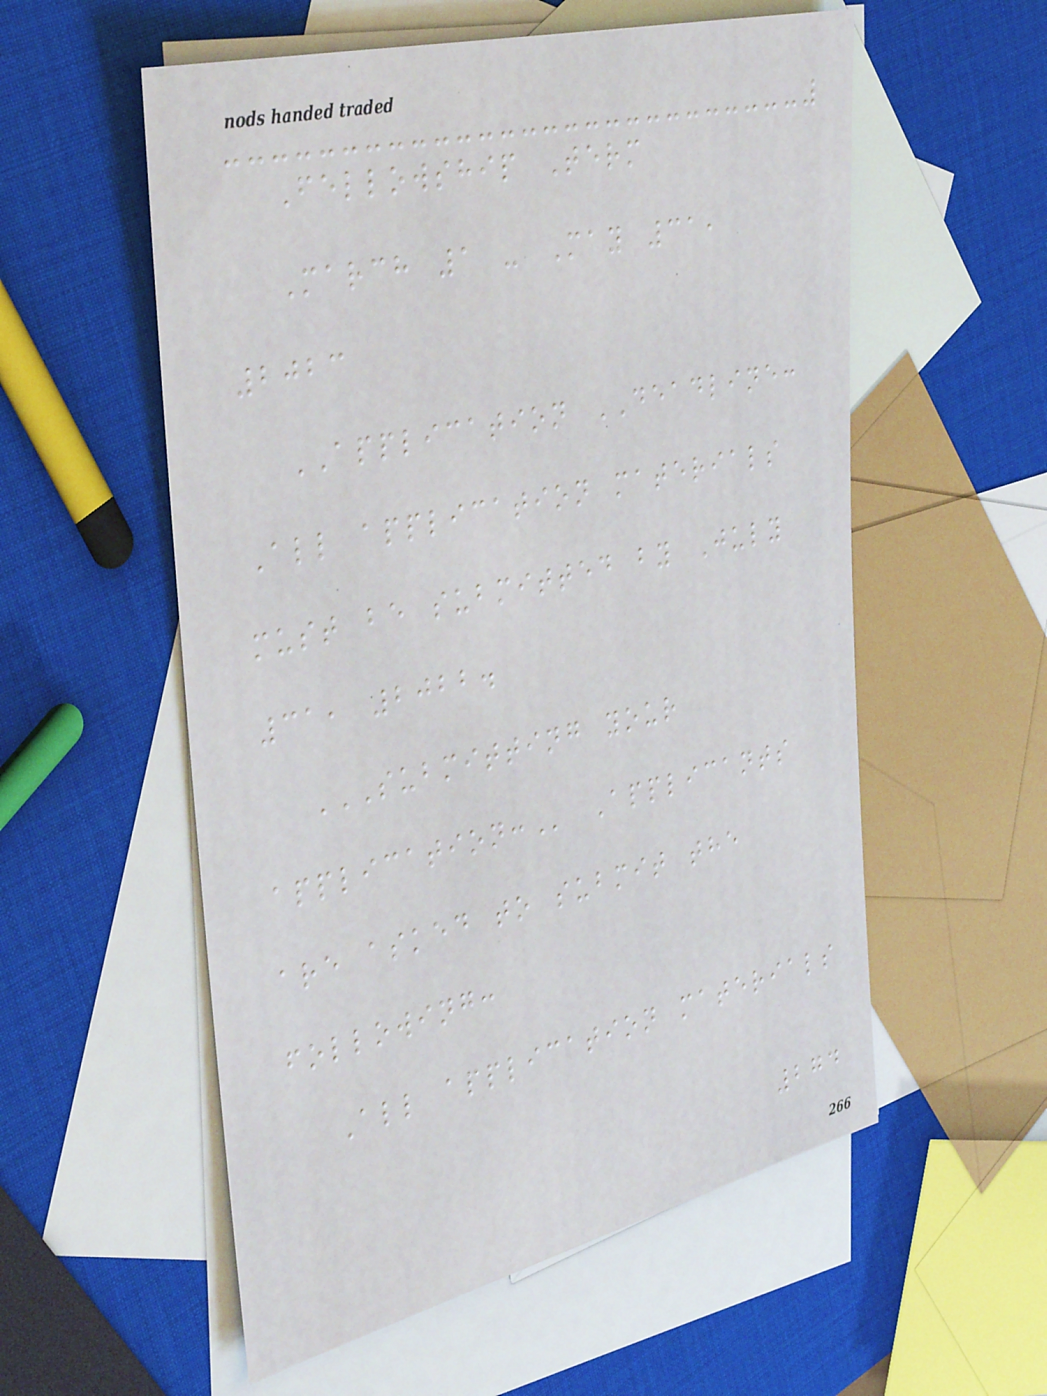Fellowship Term
March 1 - May 31,
2023
APPLICATION DEADLINE:
All application materials
must be submitted by July
31, 2022.
SUBMITTING YOUR
APPLICATION: Applicants
are asked to submit the
following:
All application materials
274
